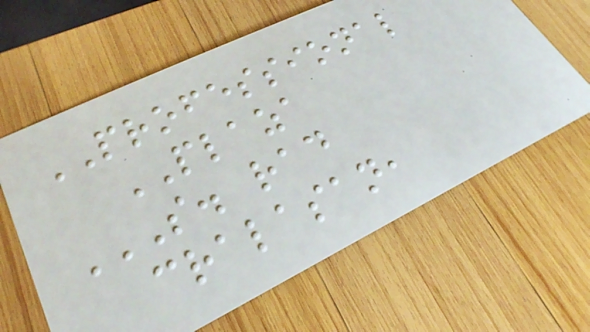PROFESSIONAL
PLAZA
S. RAD
CRALASAN,
